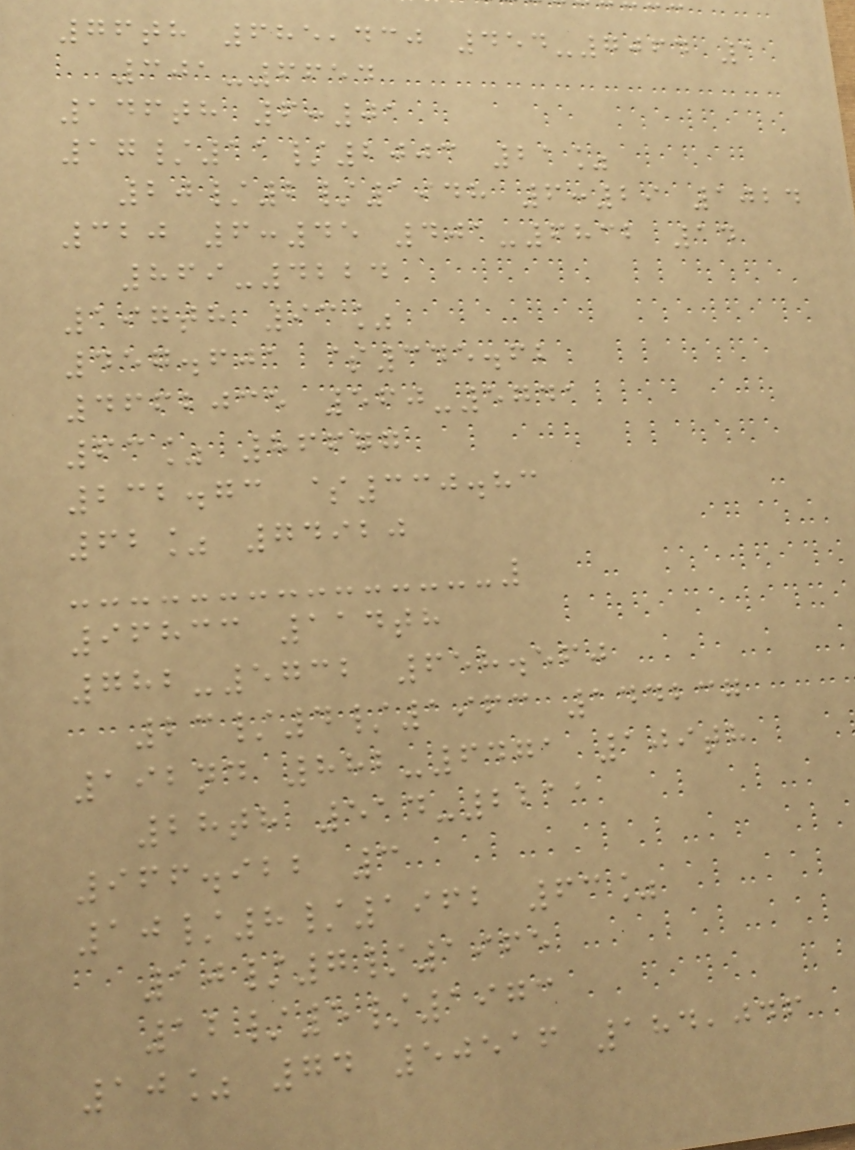76th 685,430 454-7064 1
301-6654
146th 6:01
17/11/2003 21%
20/2/1948 6:29 1024
320 6:45 401-6832 14
869-4224
197th 93%
457.601 $345.62
4662035 560-5741
63% 86677
232.73 $330.83
62% 74920
96833 114th
782-5732 658.560
23/4/1963 144237
192nd 882-6471 109th
28th 514-2211
966.922 3
10/8/1962 63%
10/7/1965
12/5/1973
10% 74 50516 184,046
